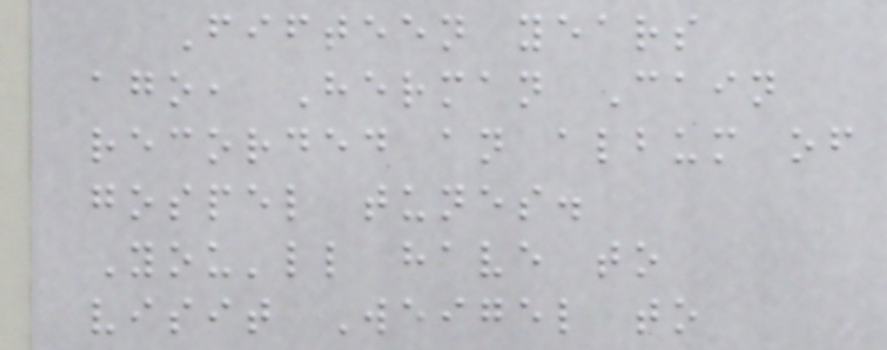Fifteen years
ago, Herman Cain
recorded an album of
gospel tunes.
You'll have to
visit Weigel to
